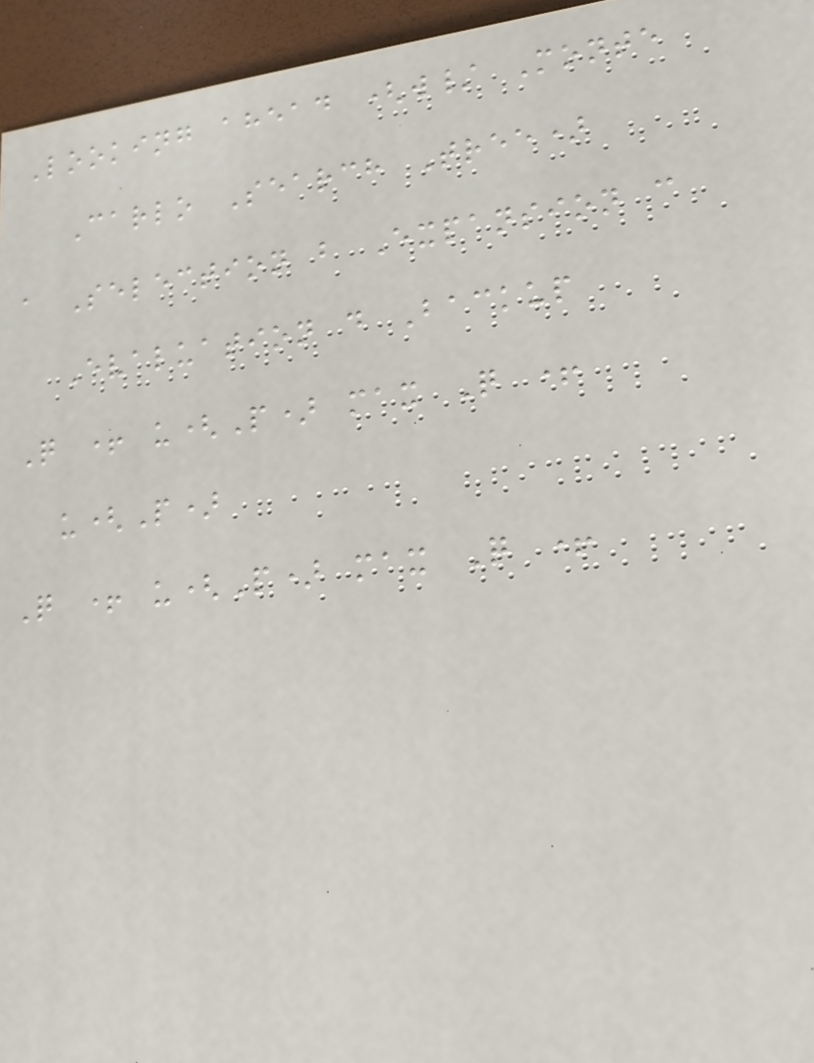Looking ahead (w/ Monte
Carlo Search Tree)
a Selection b Expansion c
Evaluation d Backup
Q + u(P) max Q +
u(P)
Q + u(P) max Q +
